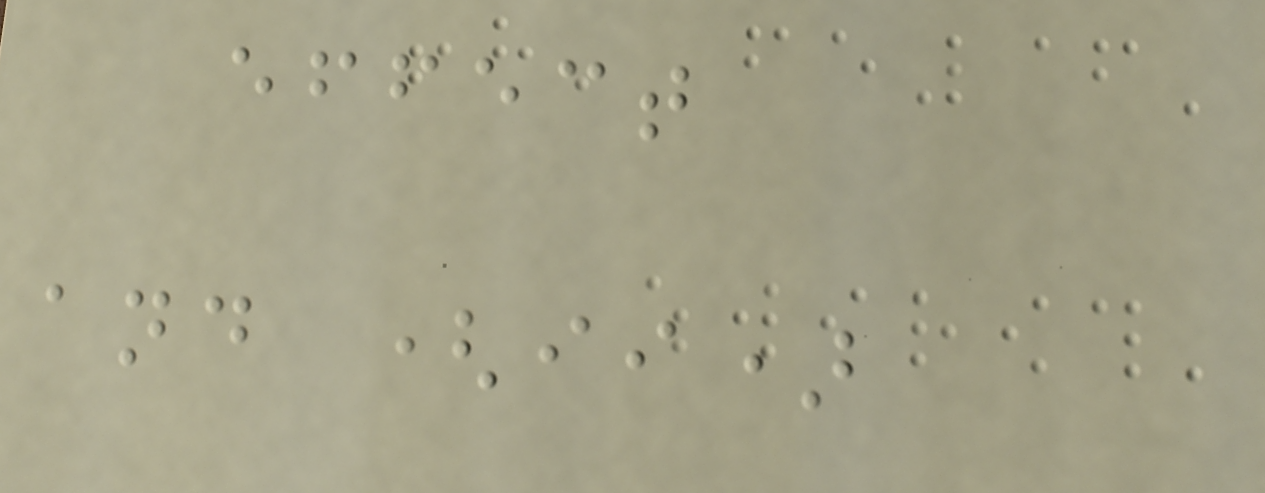effect
and (ii)
